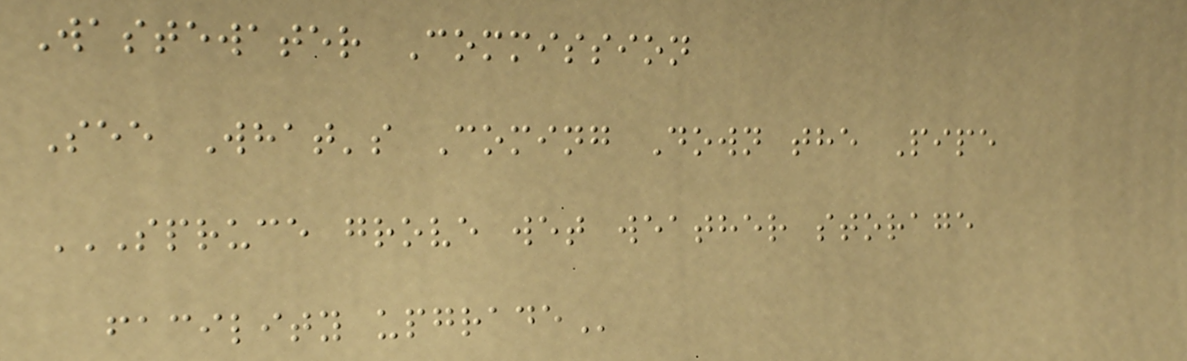Wastewater Commission
See What's Coming Down the Pipe
SPRUCE GROVE WET WEATHER STORAGE
FACILITY UPGRADE
